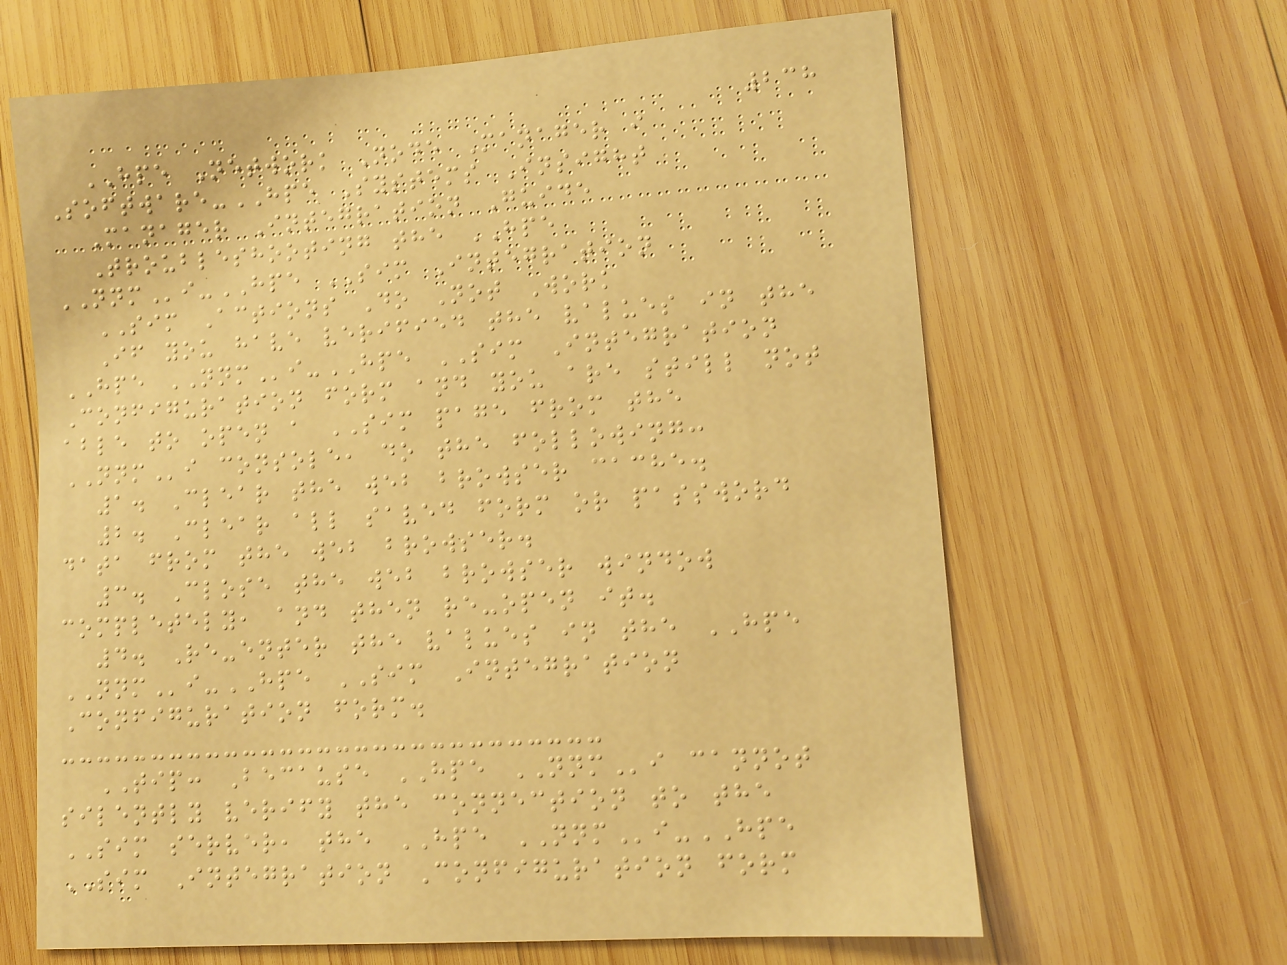238
HPE Network Node Manager i
Software-HPE Systems Insight
Manager Integration Guide
Troubleshooting the HPE
NNMi-HPE SIM Integration
SIM Actions Do Not Work
If you have verified the values in the
HPE NNMi-HPE SIM Integration
Configuration form and you are still not
able to open a SIM page from the
NNMi console, do the following:
1. Clear the web browser cache.
2. Clear all saved form or password
data from the web browser.
3. Close the web browser window
completely, and then re-open it.
4. Re-enter the values in the HPE
NNMi-HPE SIM Integration
Configuration form.
TIP: Because HPE NNMi cannot
silently verify the connection to the
SIM server, the HPE NNMi-HPE
SIM Integration Configuration form
